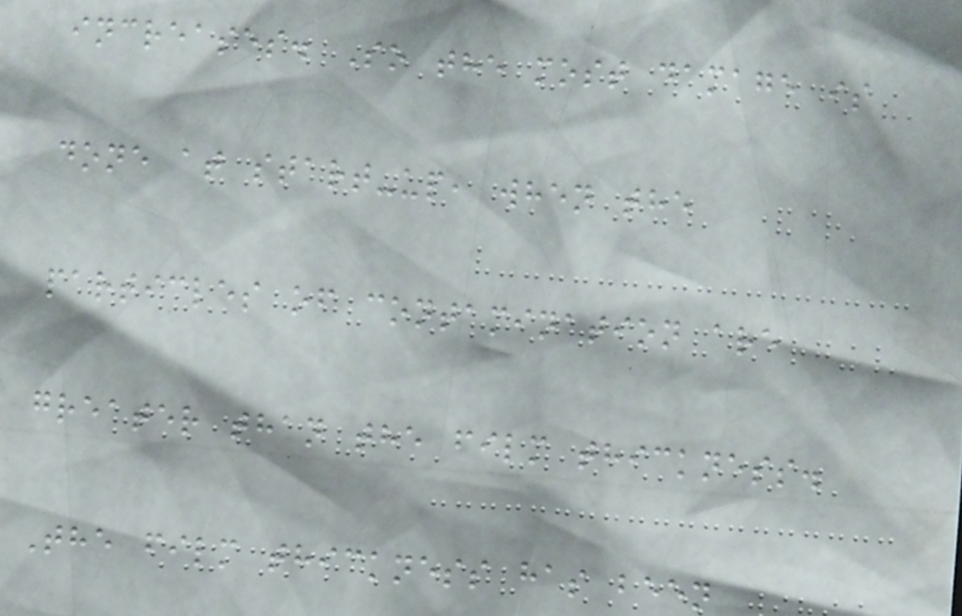increases. So the most damage is
done at start-up, when the
particles of contamination are
greater than the film thickness.
The film thickness has been
